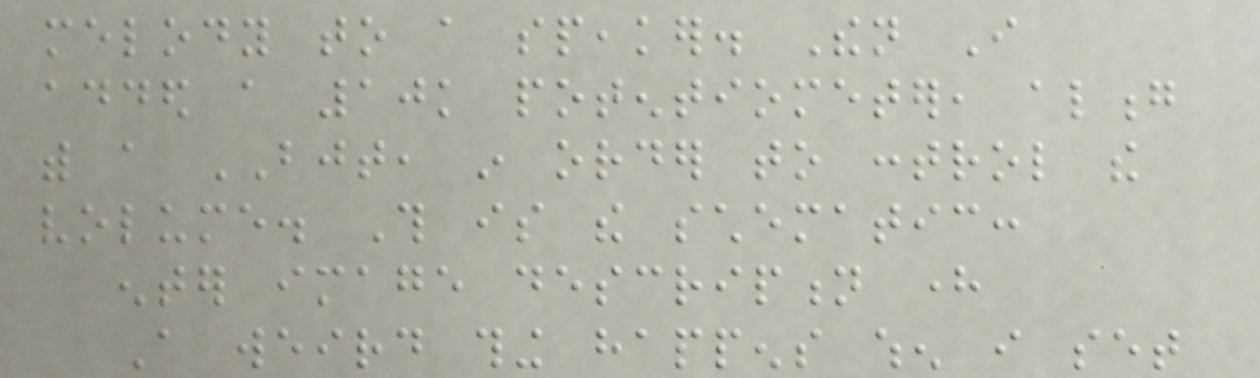melody to a speaker. Then I
added a 10k potentiometer, along
with a BJT, in order to control the
volume. This is the schematic:
enter image description here
A weird thing happens when i set
